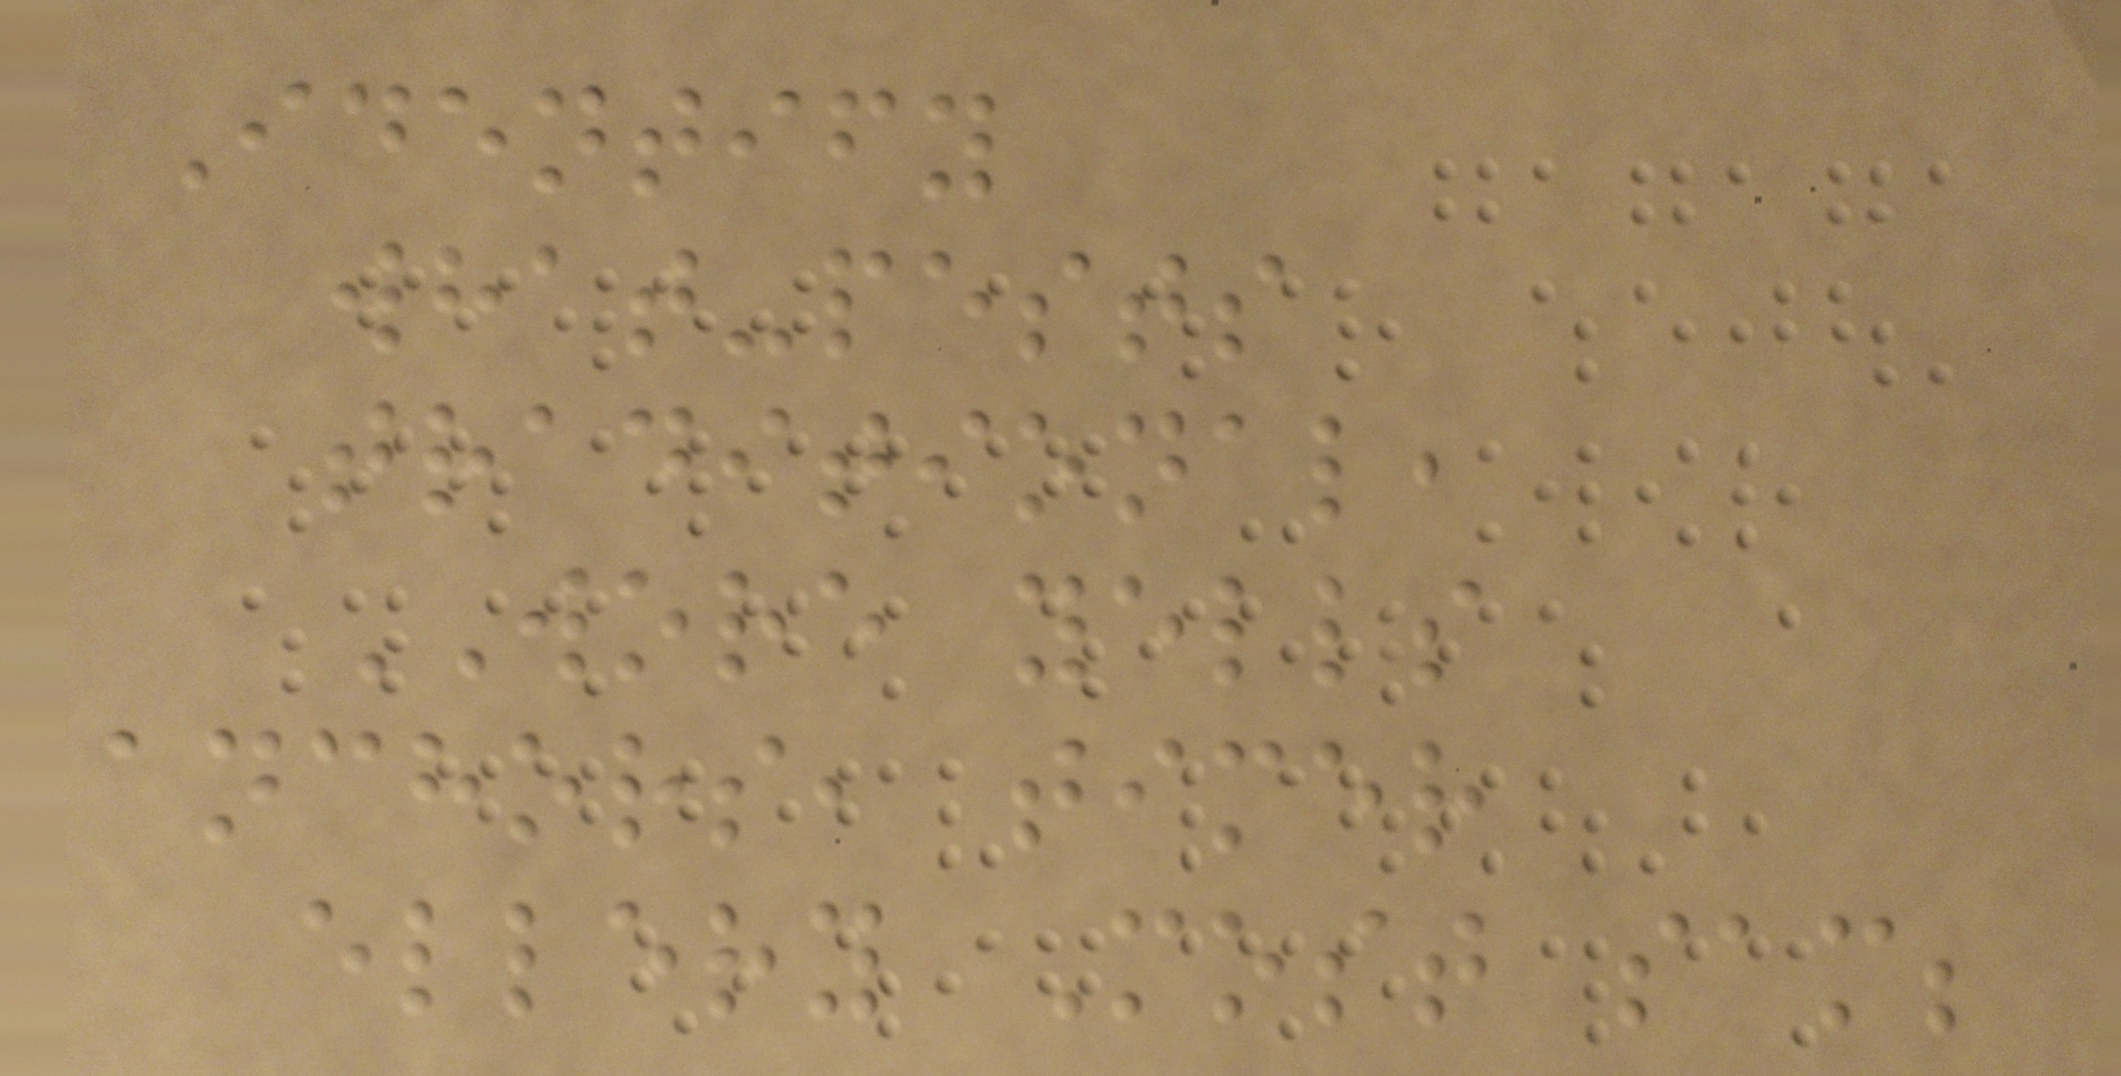Identify
what-pests
traditional,
WORE yells
anchors, timer
ellery Most sam;
